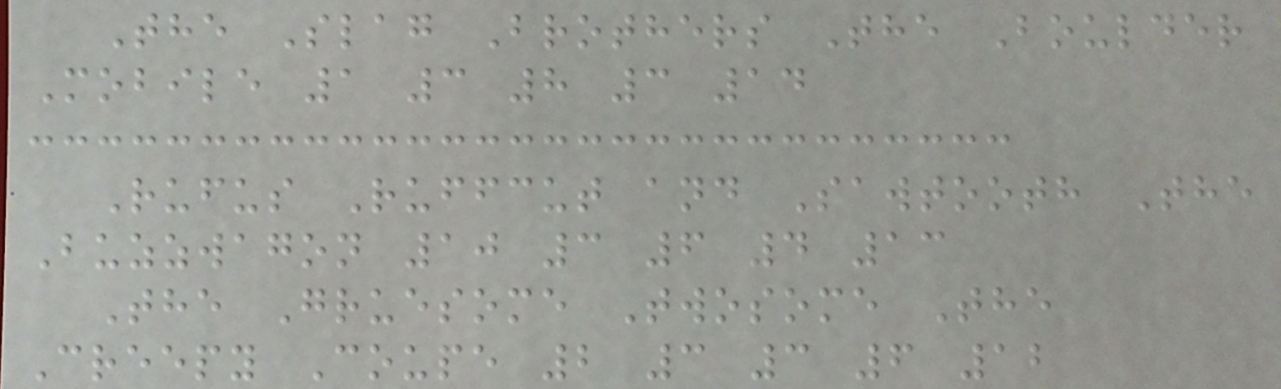The Slag Brothers The Boulder
Mobile 1 3 8 3 14
Rufus Ruffcut and Sawtooth The
Buzzwagon 10 3 6 4 13
The Gruesome Twosome The
Creepy Coupe 2 3 3 6 12
